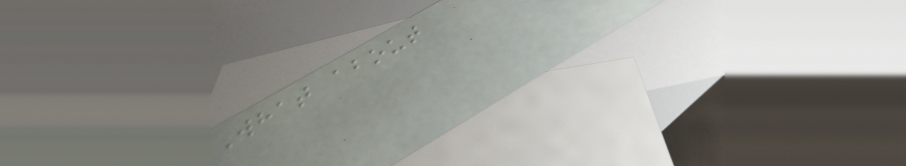What about
